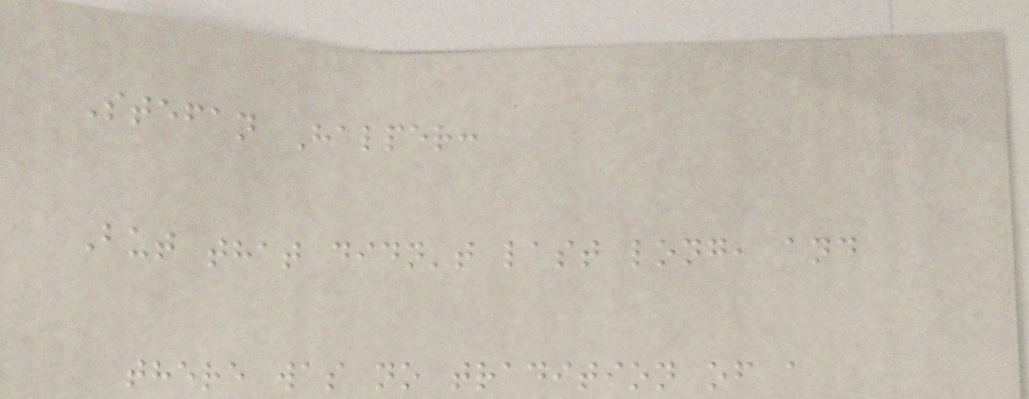Stefan Halper:
But that didn't last long, and
there was no tradition of a
